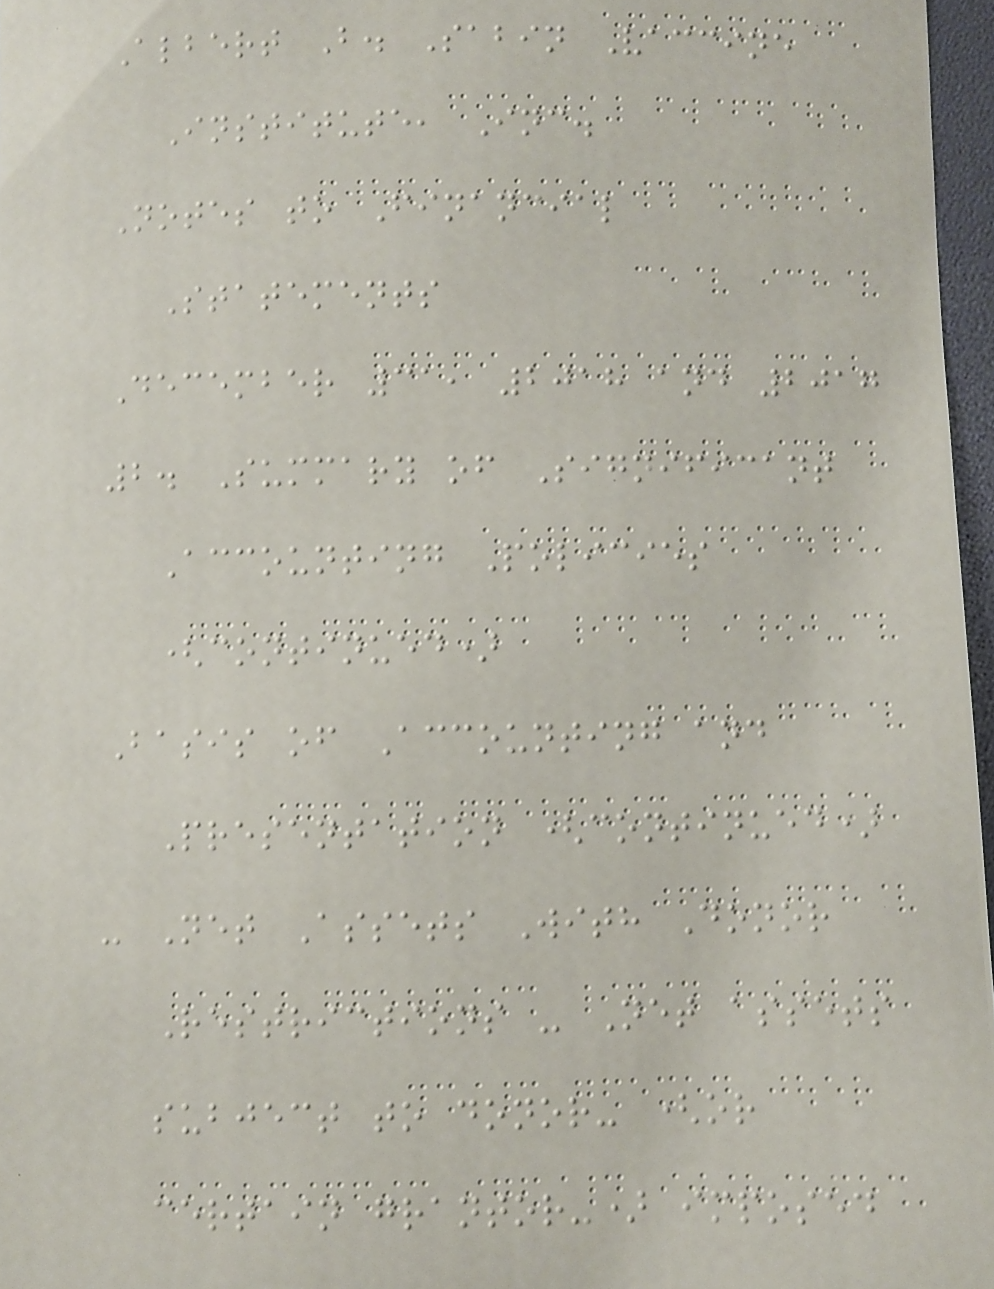Albert B. Sabin Vaccine
Institute, Inc.
Notes to Financial
Statements
December 31, 2018 and 2017
2. Summary of Significant
Accounting Policies
(continued)
Basis of Accounting and
Presentation (continued)
- Net Assets With Donor
Restrictions - Net assets
subject to donor- (or
certain grantor-) imposed
